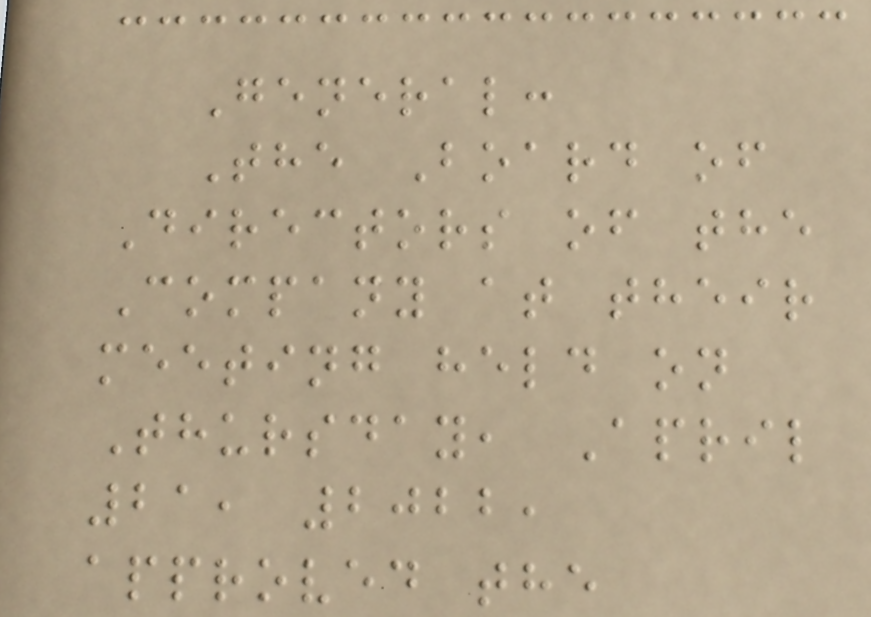General:
The Board of
Directors of the
Company at their
meeting held on
Thursday, April
21, 2022,
approved the
